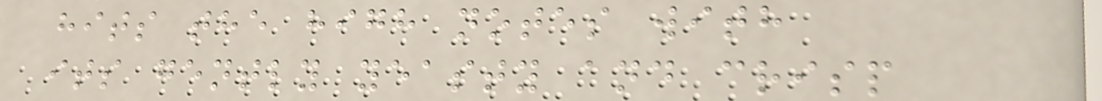hits the high notes with
its gently yeasty and crisp
